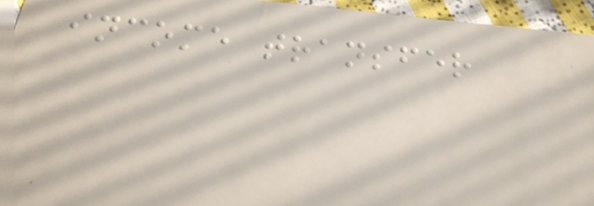income transfer
